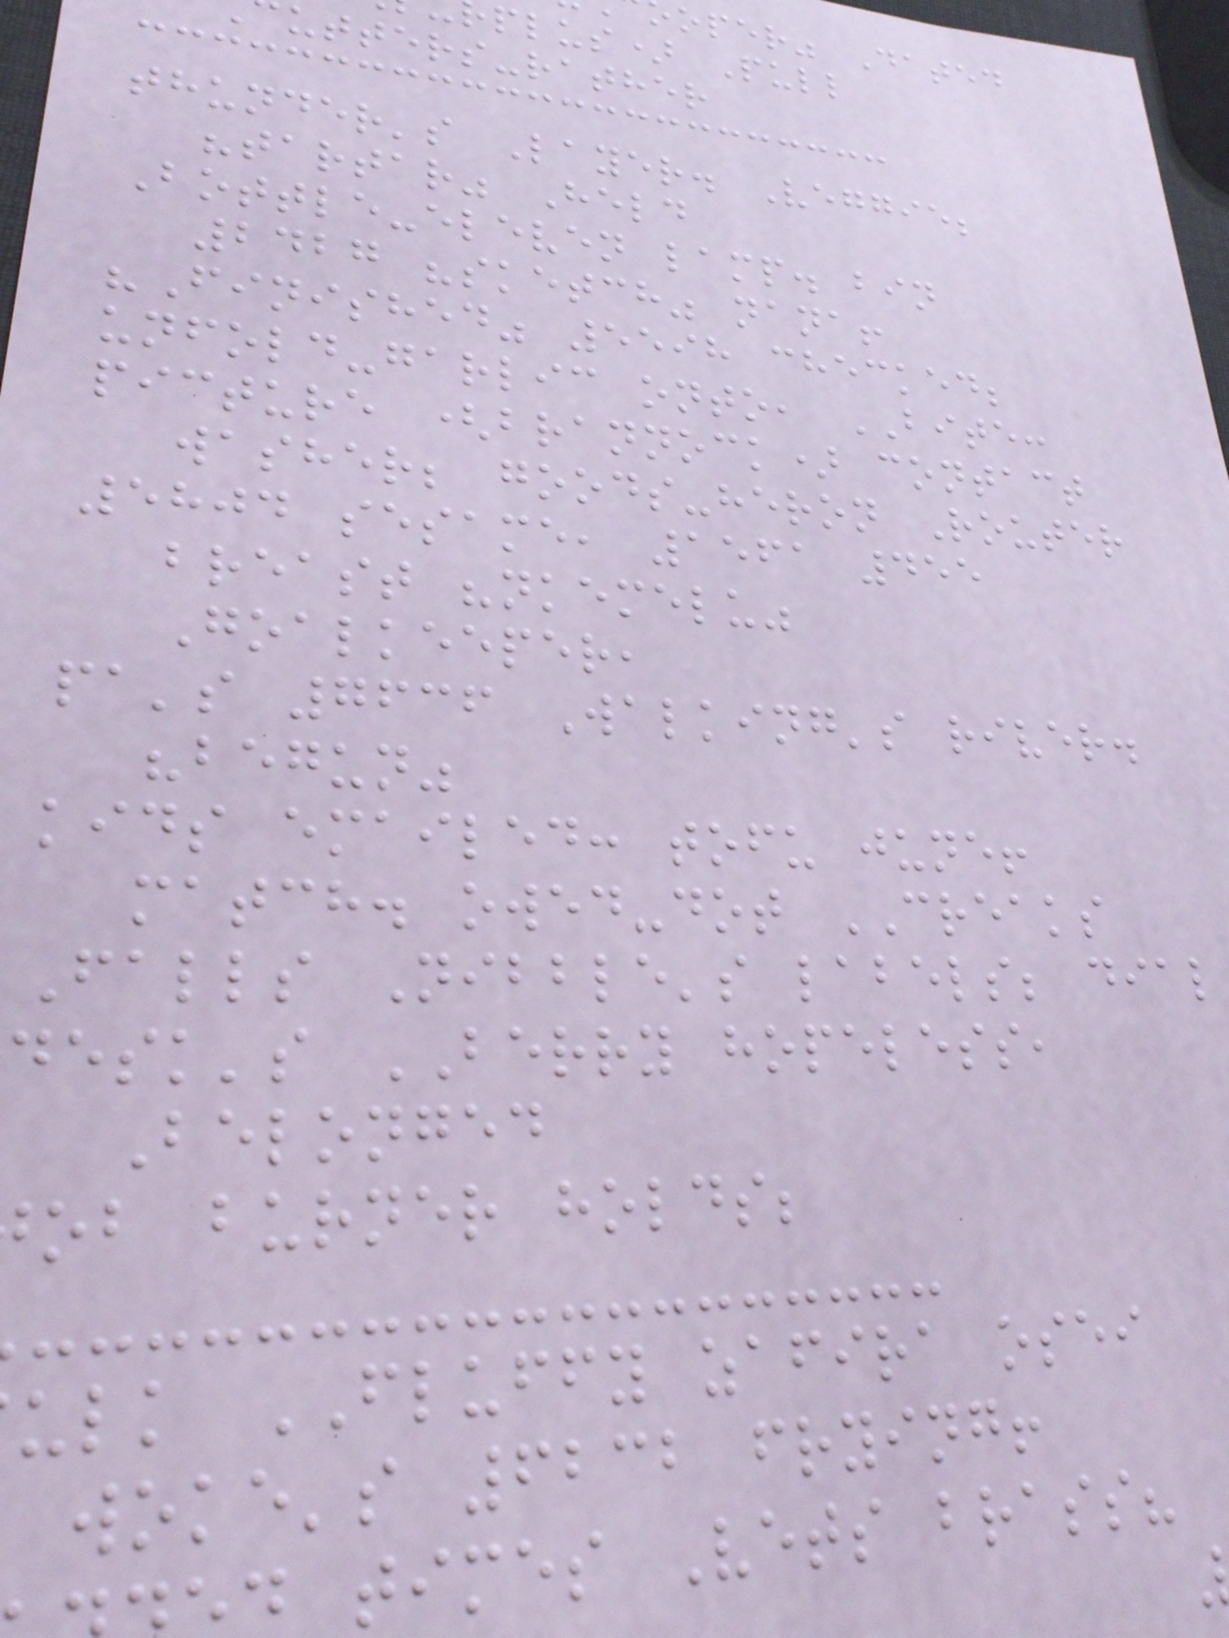oper" Dated
plus) Pull
utters-rather
thunder's Layer. Veggie;
"tartar" Held
Bottle-eleven lamp. bin
2427 "sketch" nana!
"Finished" 5598 checked;
unfold-garlic onto, BITE:
picture (brannock) contact
washer; goods-heron Router
5804 sesame, 1561 455
breast "nkemelu"
Goalkeeper,
pa's 7636 Walking's river.
"begun"
kids emailed: tofu june!
match. owed-dot CREAKS
Falls Nibble's labels; dial
desk's BERRY hopeless,
Belonged
ob burner holds;
ulk FLUFFY zafira osei
woke's 6232 frying!
times Vets brass?
